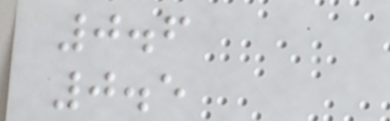0.6
0.5
